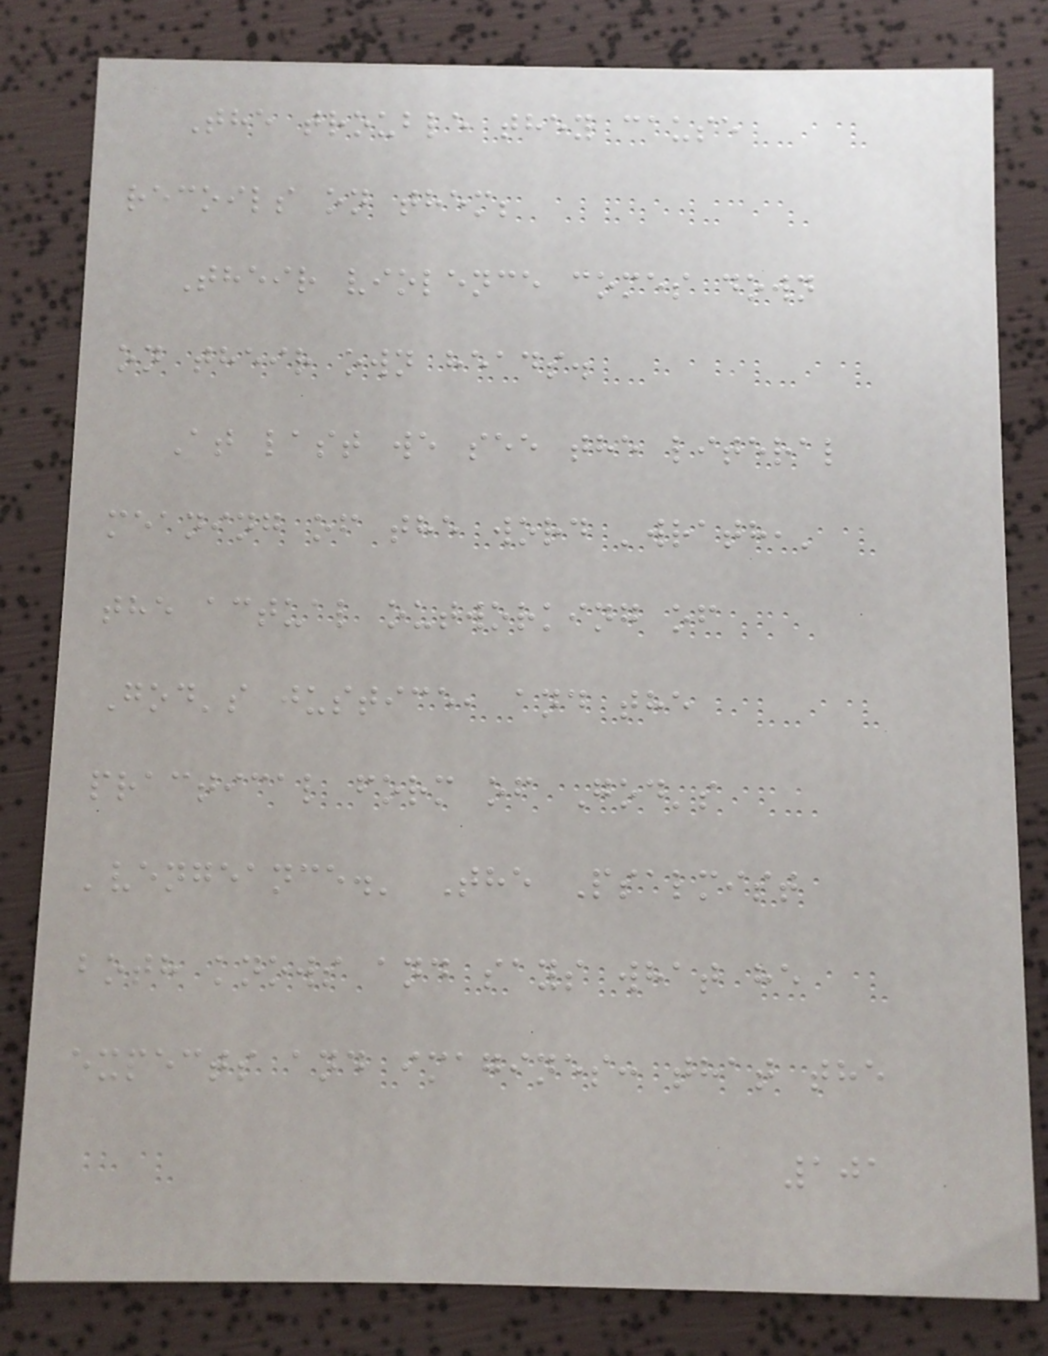The trouble they cause
recoils on them;
Their violence comes down
on their own heads.
At last we see the literal
meaning of the word 'wrath,'
the actual outworking of
God's justice, and the
practical form of God's
'vengeance.' The Psalmist
both knows and says what he
expects and imagines: that the
101
